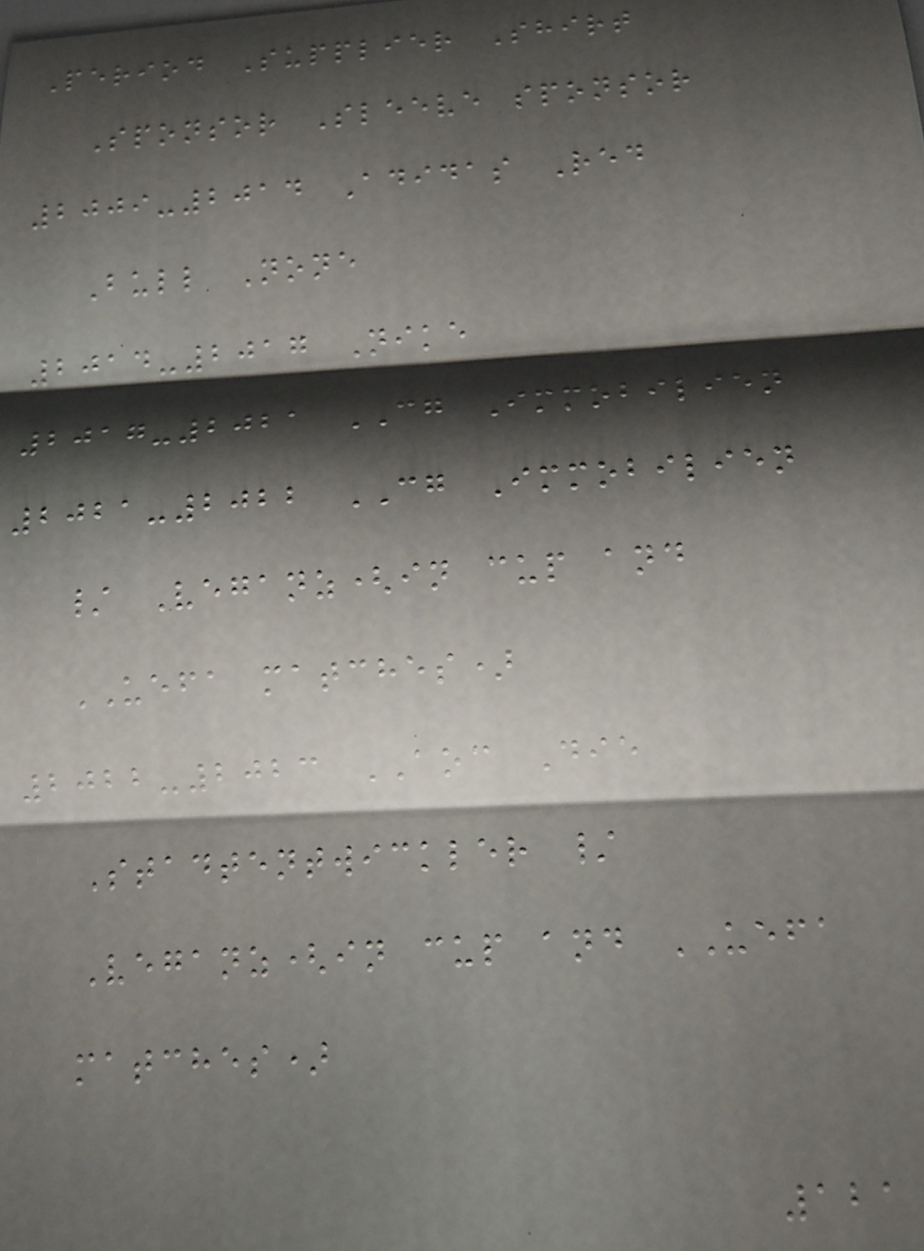Period Supplier Shirt
Sponsor Sleeve sponsor
2009-2014 Adidas Red
Bull None
2014-2017 Nike
2017-2021 CG Immobilien
2021-2022 CG Immobilien
/ Veganz(in cup and
UEFA matches)
2022-2023 AOC Die
Stadtentwickler /
Veganz(in cup and UEFA
matches)
121
